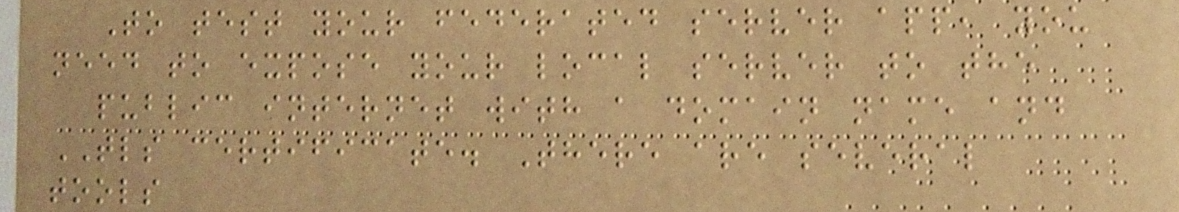To test your federated server app, you
need to expose your local server to the
public internet with a domain name and
TLS certificate. There are several
tools
